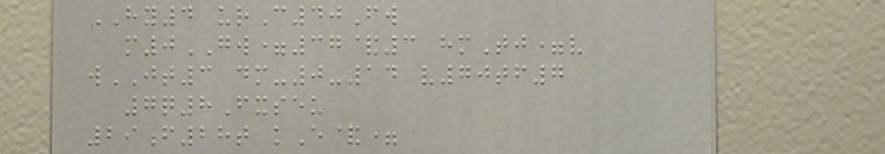HY4 urC40Fw
m0GW=37&3 hmTj=v
wJT3 dm-0-14 v70tf7
7q8Fxseu
29f28t kE&=
